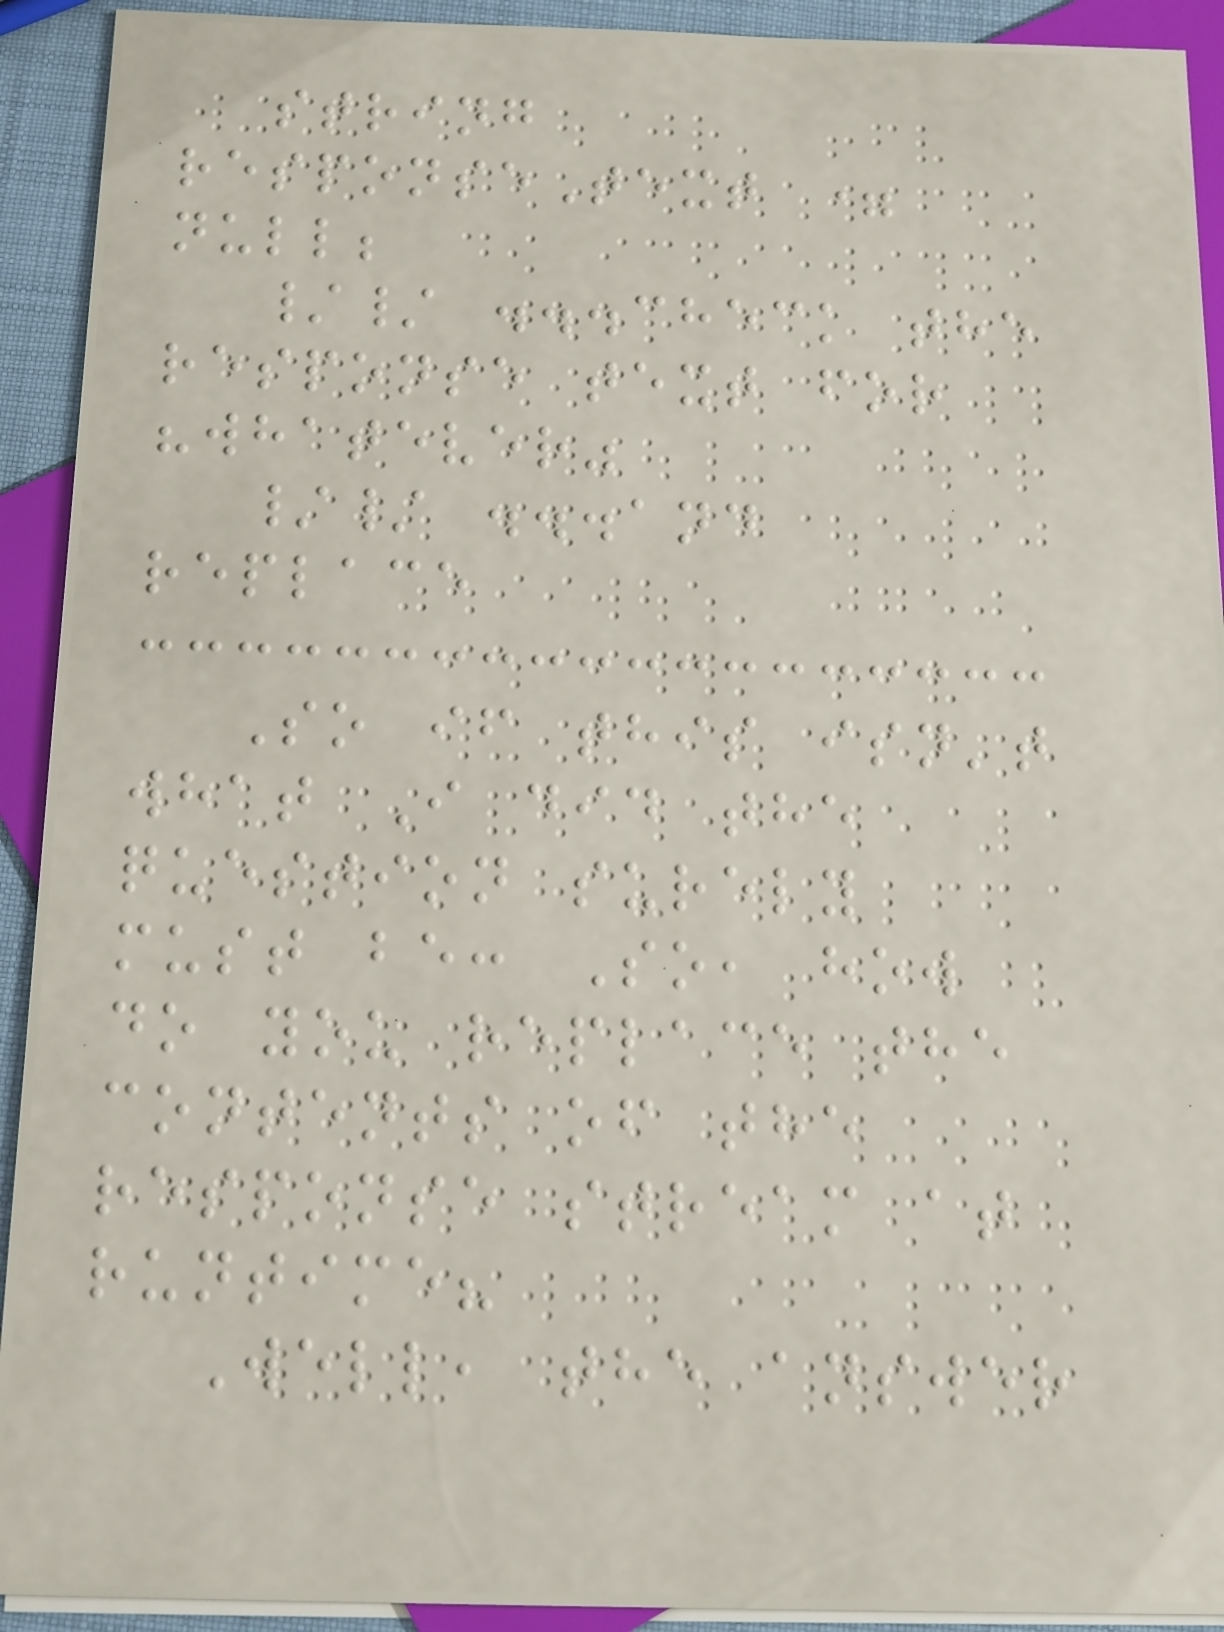string
responseText =
null;
// ...check the
response text for
"whatever"
// ...and
replace
So if this isn't
what I did the
question surely
must be: So, how
do you replace the
contents of the
response stream at
runtime?
Well, the answer
